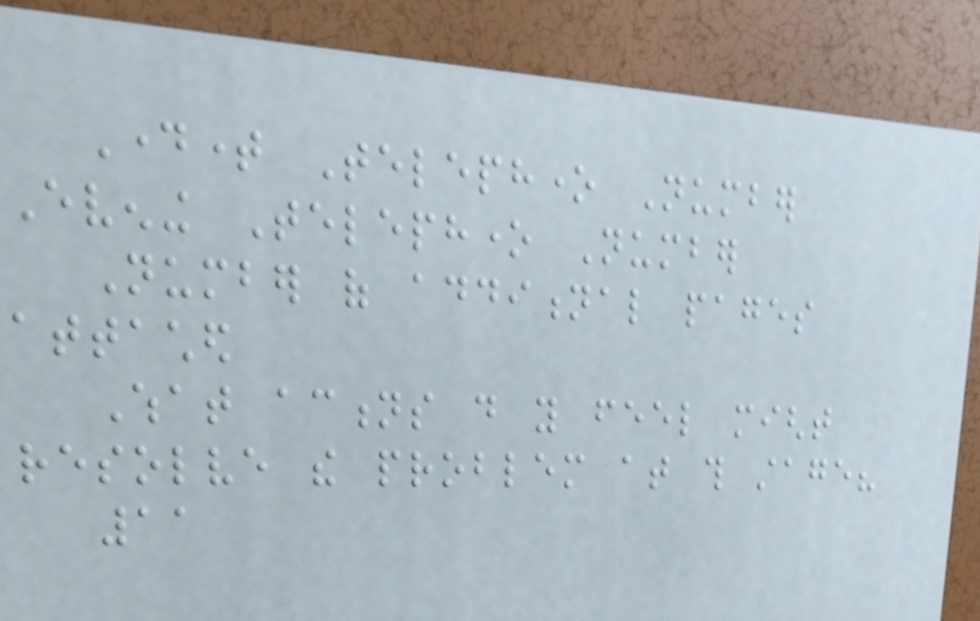Daytime Telephone Number
Evening Telephone Number
Number of additional pages
attached
What actions do you feel might
resolve the problem at this stage?
11
